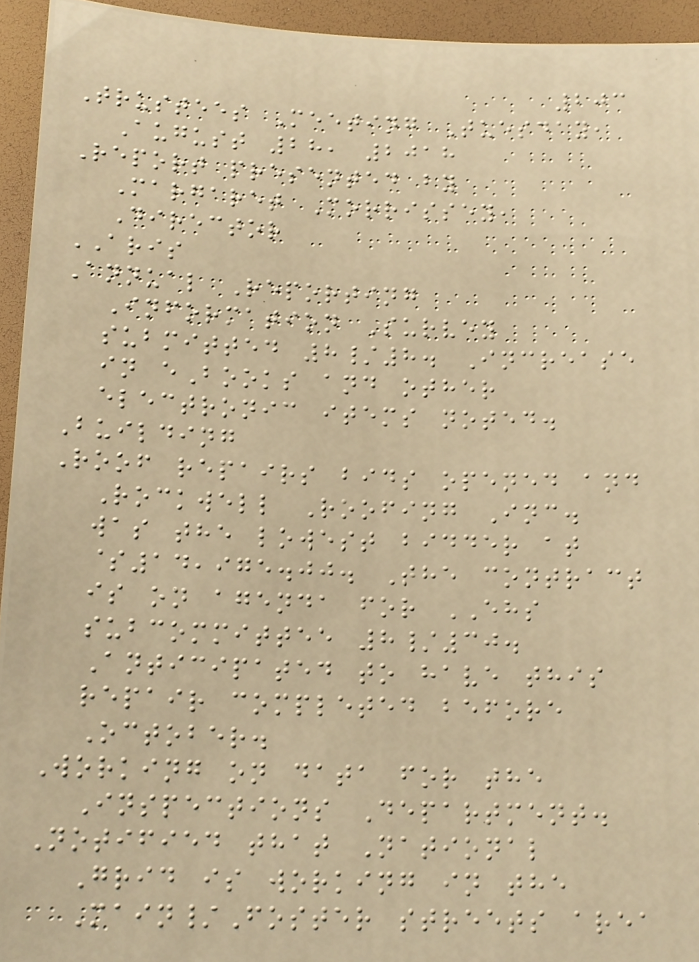203
Trustees Meeting Tuesday,
August 28, 2018
Report presented by
Margaret Morrissey,
Director
ARIS
Annual Reporting
Information Survey
submitted 8/8. Increase
in eBooks and other
electronic items noted.
Building
Roof repairs bids opened and
Rockwell Roofing Inc.
was the lowest bidder at
$14,975.00. The contract
is on agenda for EHS
subcommittee 8/30.
Anticipated to have this
repair completed before
October.
Working on data for the
Inspections Department.
Notified that National
Grid is working in the
Main/Foster streets area
